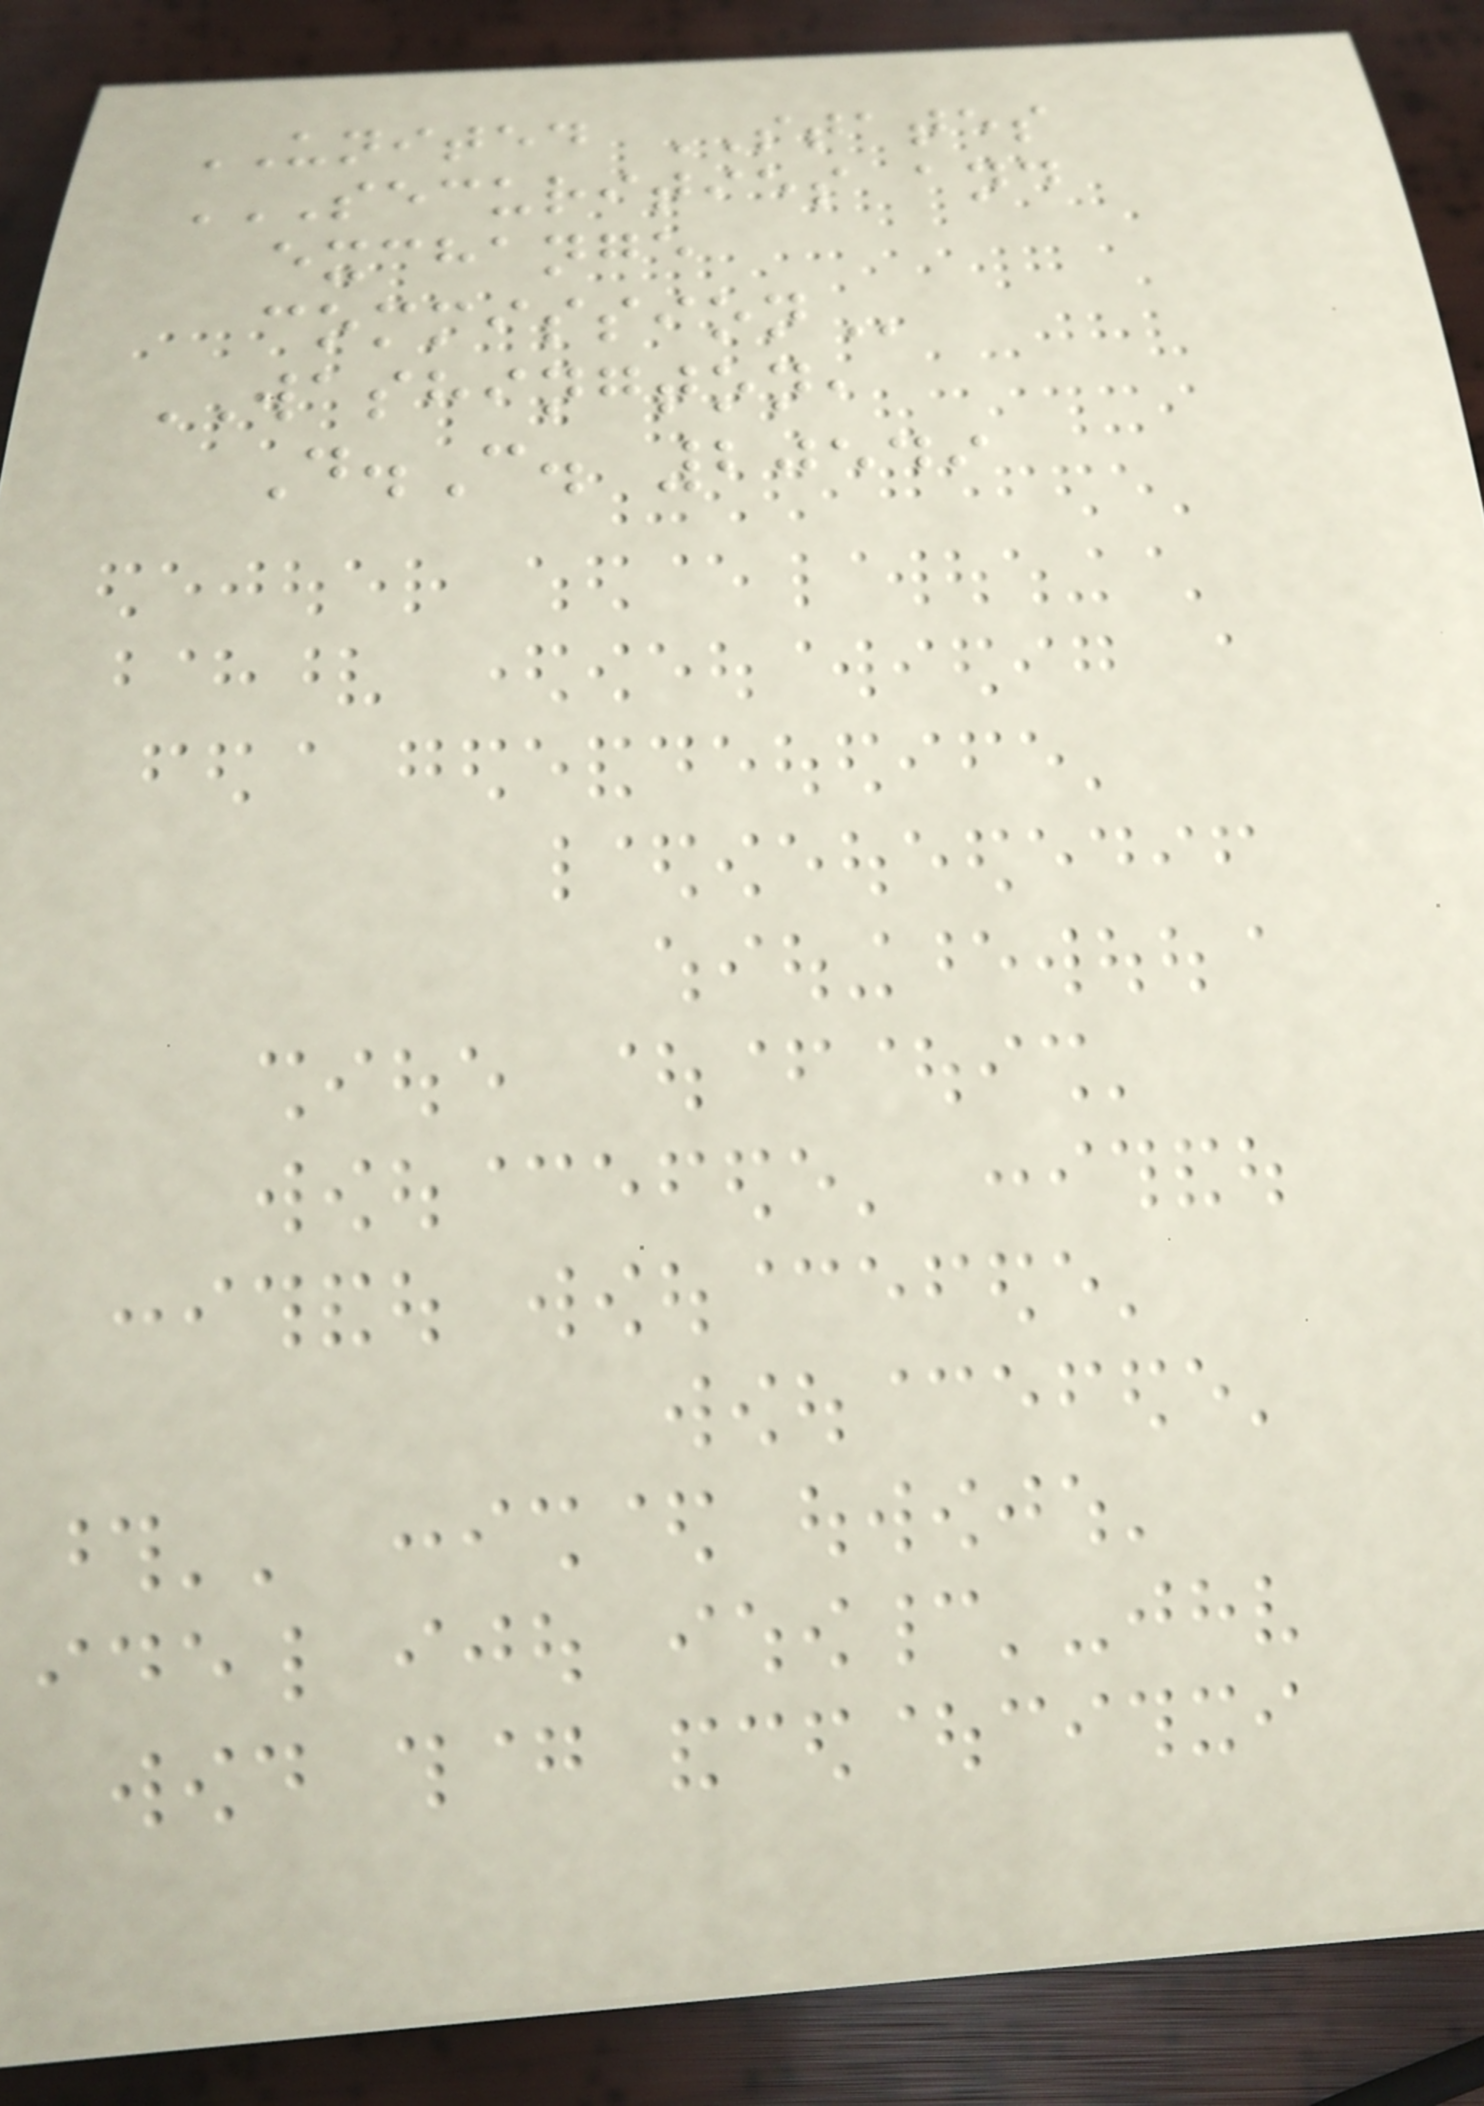UNITED STATES
SECURITIES AND
EXCHANGE
COMMISSION
WASHINGTON,
D.C. 20549
